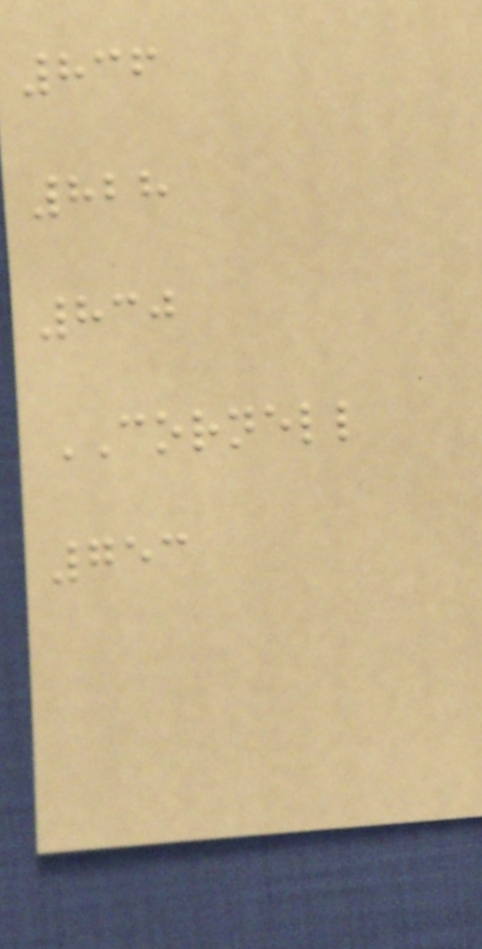836
828
830
CORNELL
753
